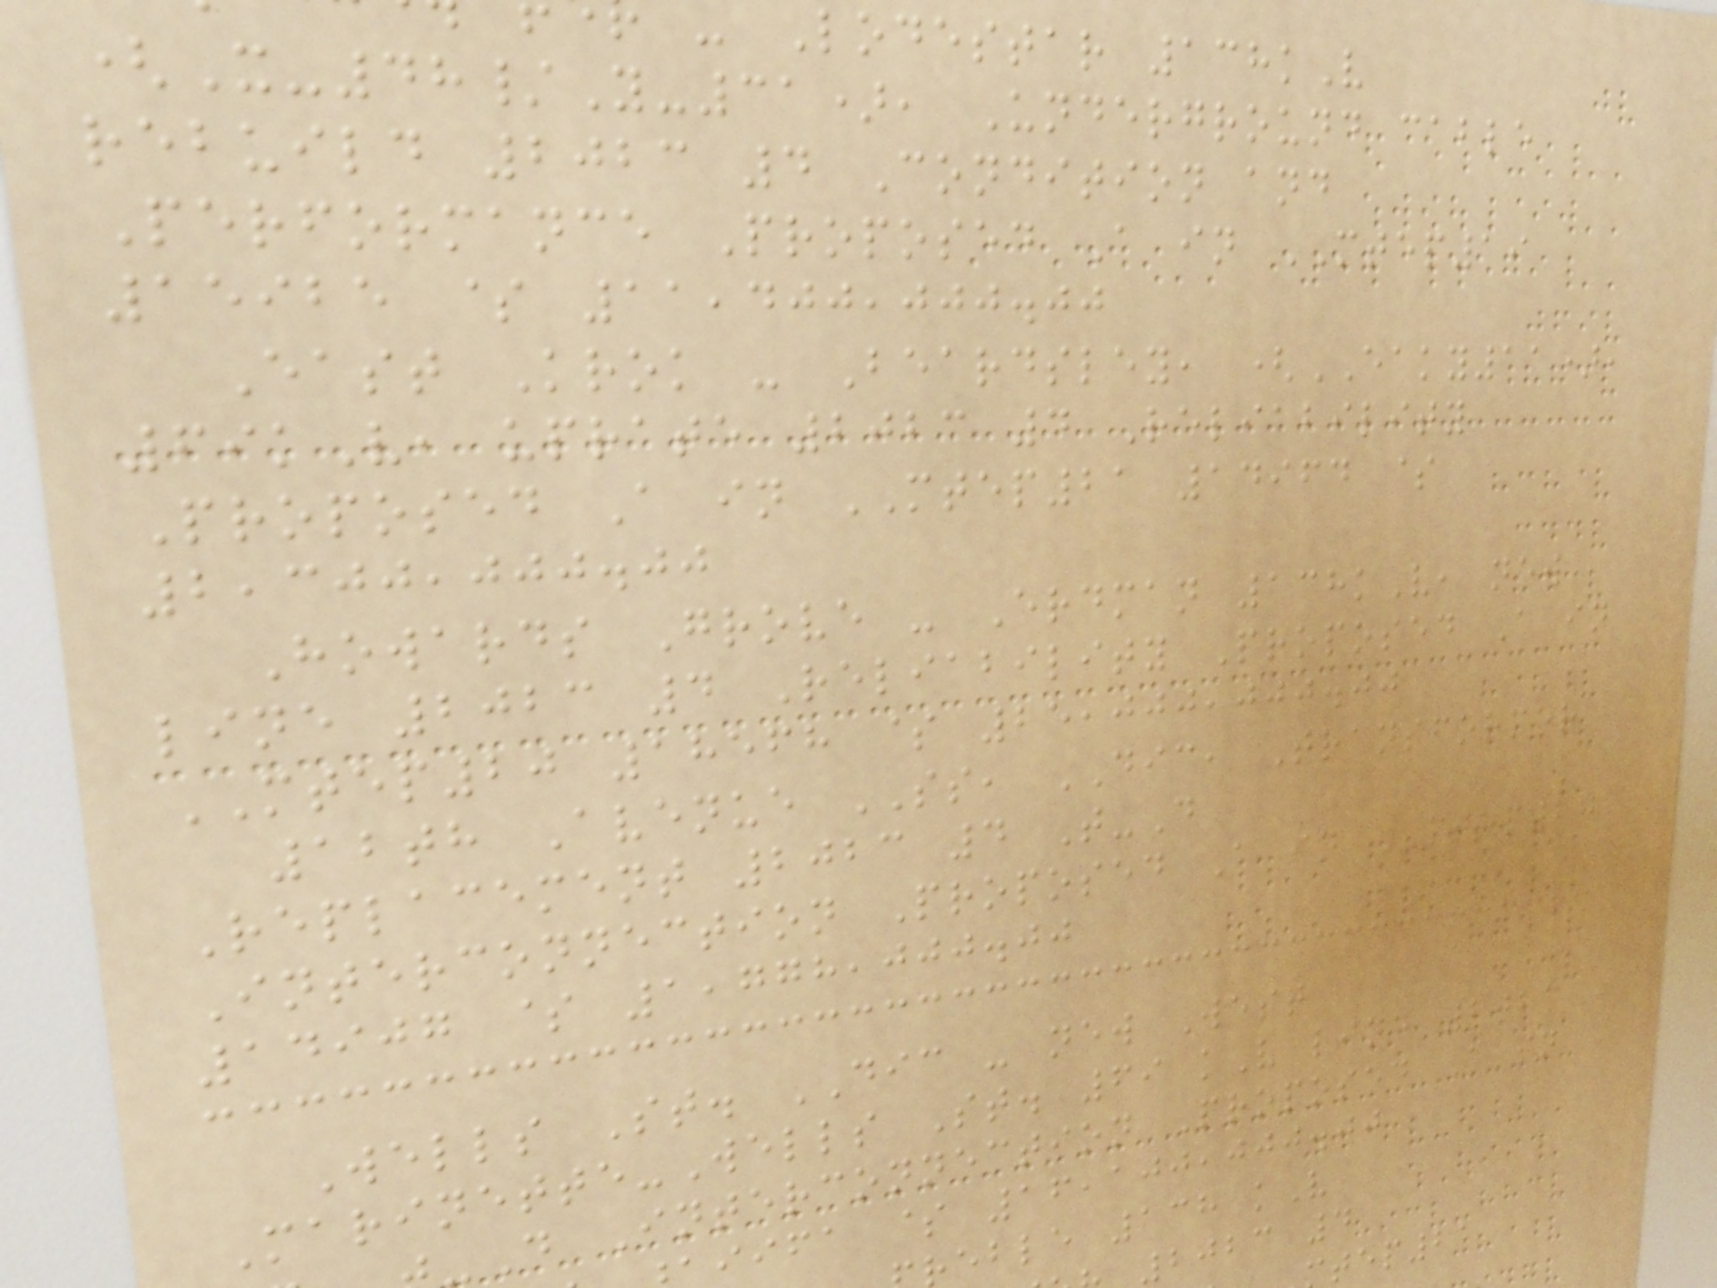Lodestar 138kV
(X-48/Y-31), Underground cable
rebuild 2023 4 Condition and
Performance Proposed A in MTEP19
15925 $ 11,400,000.00
East Krok - Beardsley, (EAKY11),
69kV, uprate 2023 4 Reliability
Proposed A in MTEP21 14964 $
2,300,000.00
Howards Grove - Erdman 138kV, new
line 2023 4 Reliability Proposed A in
MTEP20 18568 $ 25,000,000.00
12th Avenue SS, DIC, Transformer
Replacement 2023 4 T-D
Interconnection Proposed A in MTEP20
14907 $ 1,778,000.00
Wells St. DIC - new West
Marinette-Wells St. 69 kV line 2023
D Interconnection Proposed A in
iifa $ 16,100,000.00
eble 138 kV
